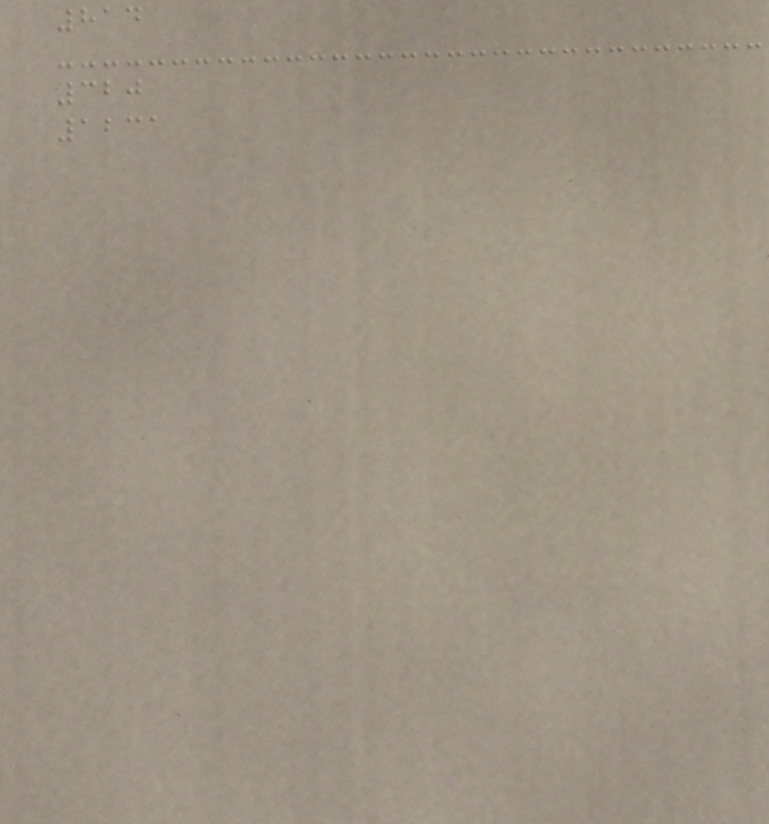814
320
1231
